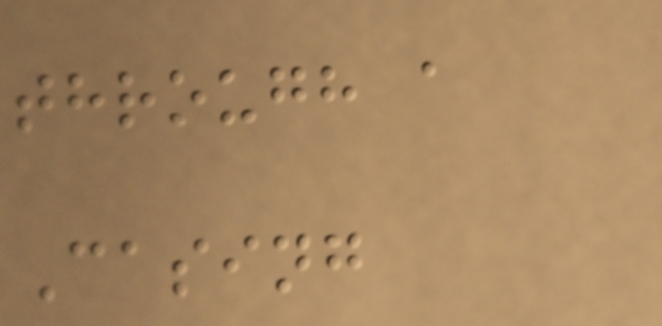through a
Casing
